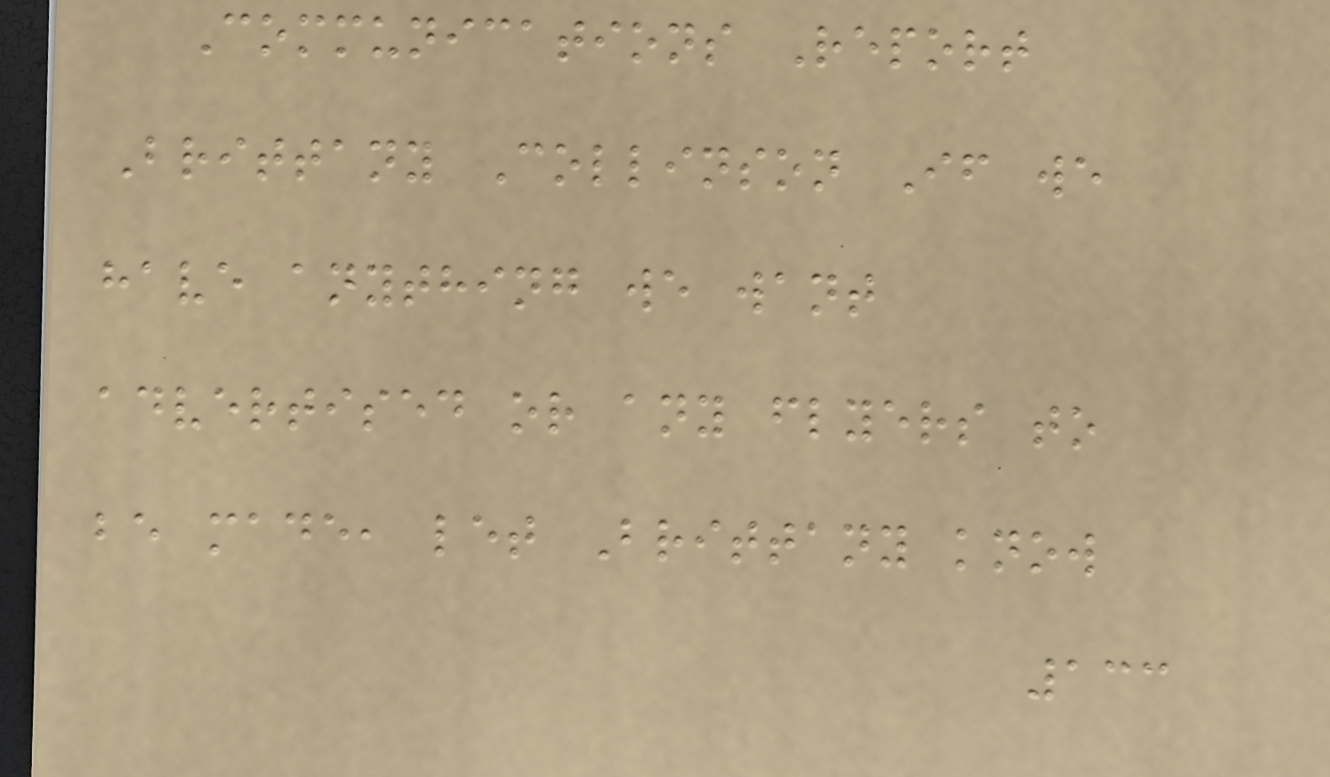Communications Report
Brittany Collinson If we
have anything we want
advertised or any flyers to
be made, let Brittany know
133
